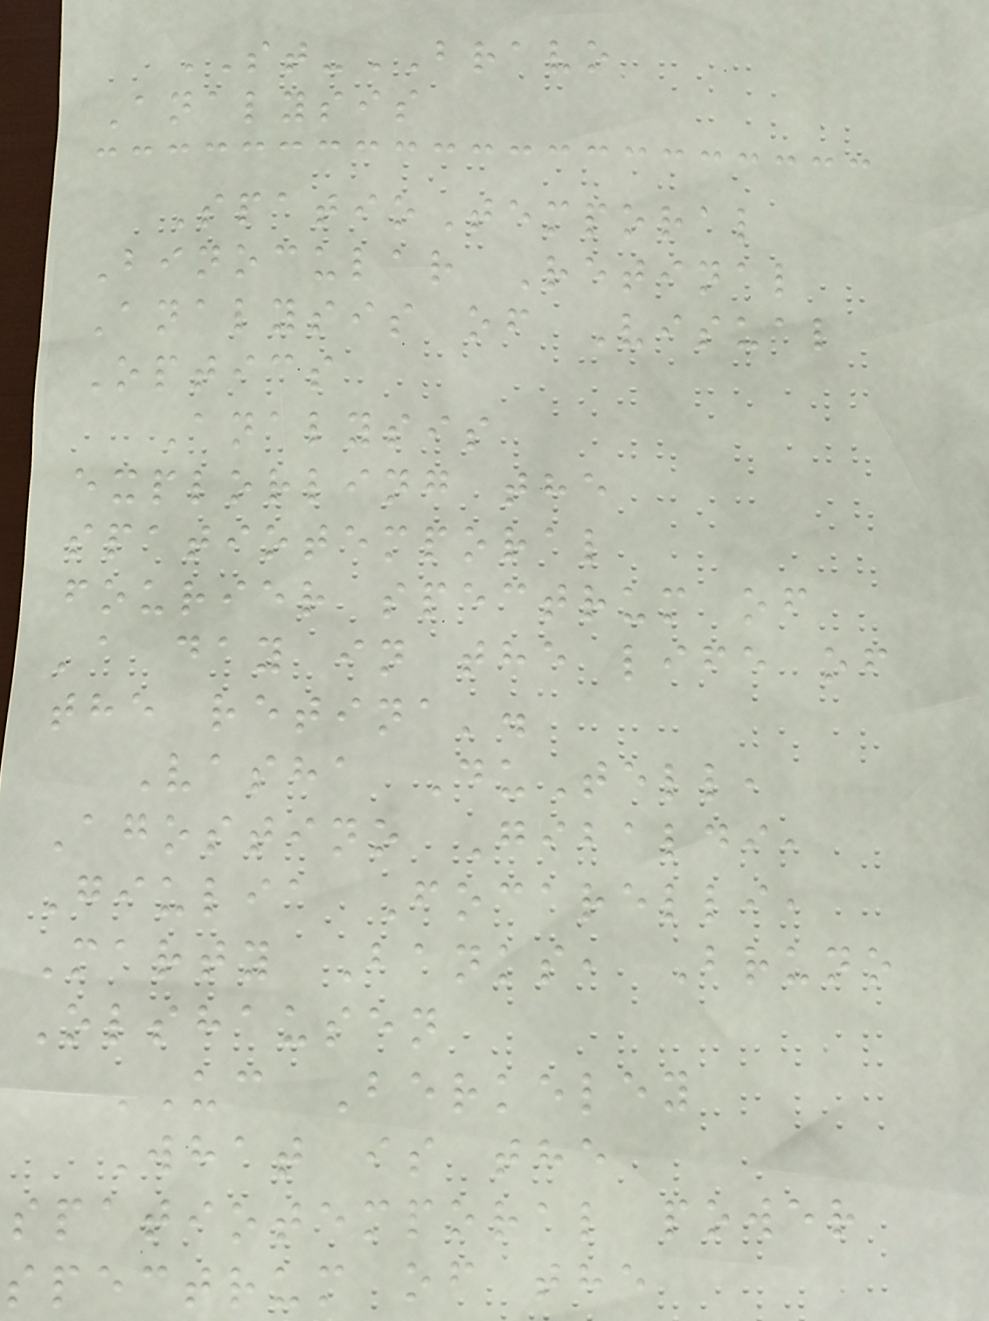ST-BRAVO
Analysis
SpatioTemporal
Binocular Retinal
Analysis of Visual
Optics
Analysis
explorling the
spatiotemporal
fourier spectrum of
'a day in the life of
the retina'.
Vasha DuTell,
Agostino Gibaldi,
Giulia Focarelli,
Marty Banks, Bruno
Olshausen
UC Berkeley
What is the
spatiotemporal power
spectrum of the
